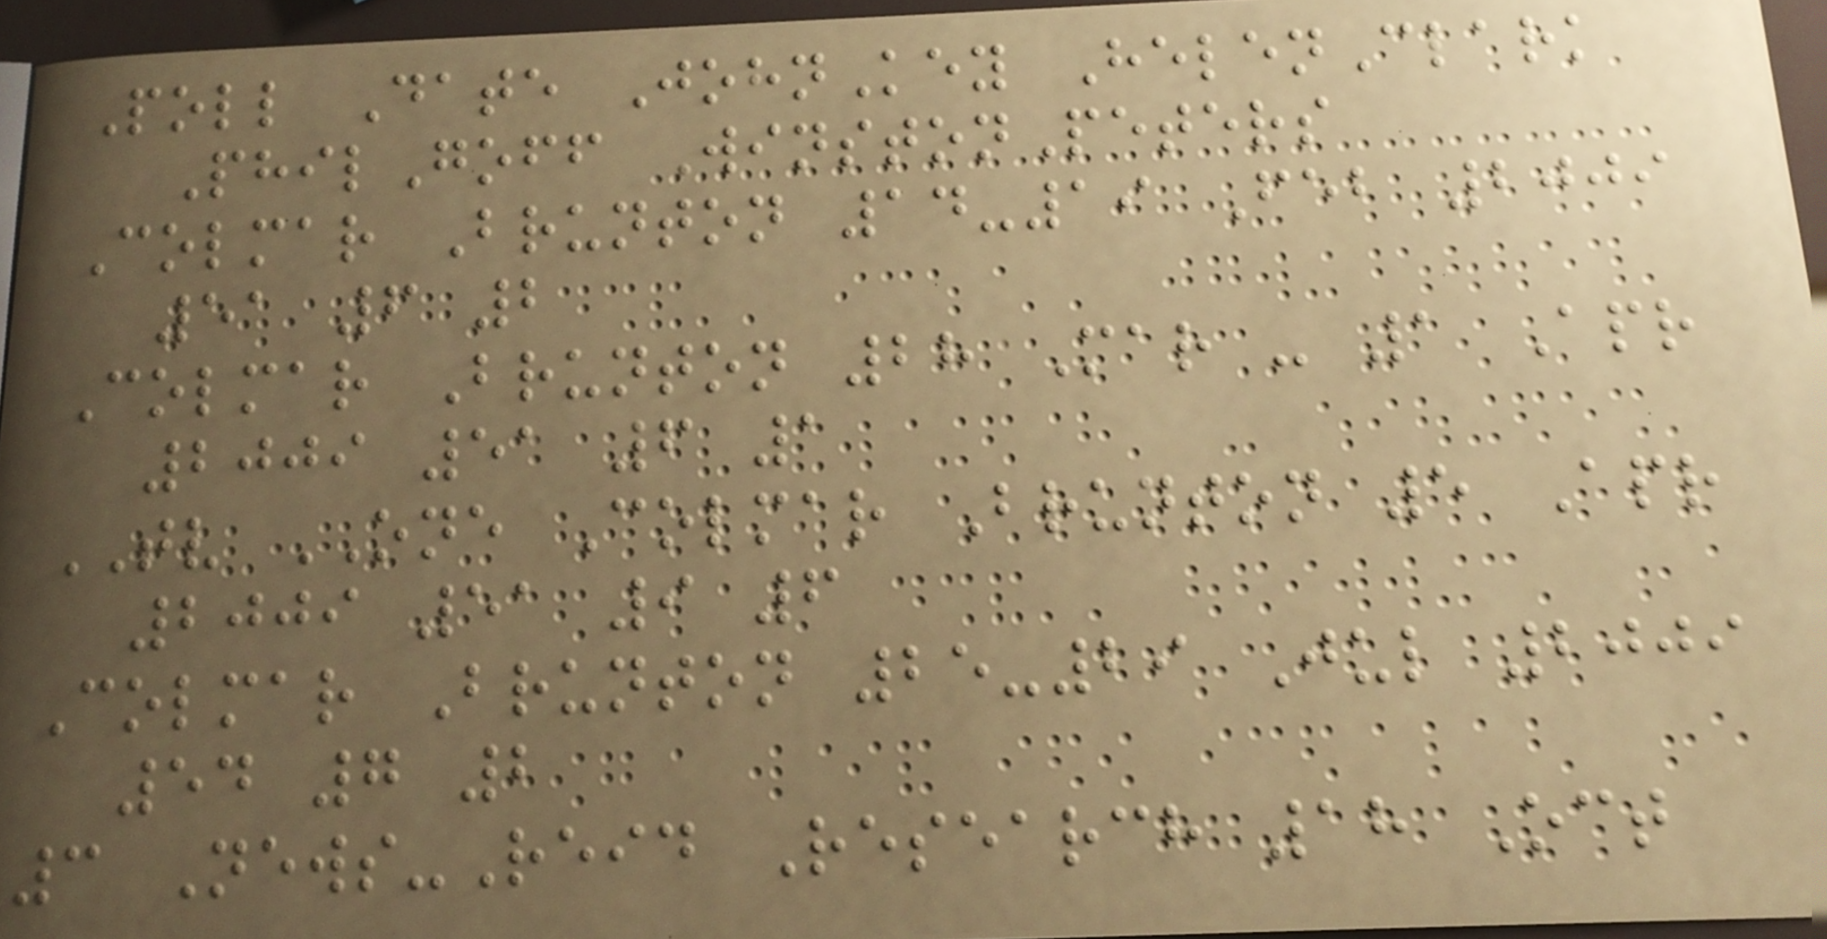Poll Date JohnKey HelenClark
PhilGoff WinstonPeters
Colmar Brunton 14-19 Feb 2009
51 6 2
Colmar Brunton 28 Mar - 1 Apr
2009 51 6 1
TV ONE Colmar Brunton 5 Apr
2009 51 9 6
Colmar Brunton 25-29 Jul 2009
54 7 2
3 News-Reid Research 18 Oct
